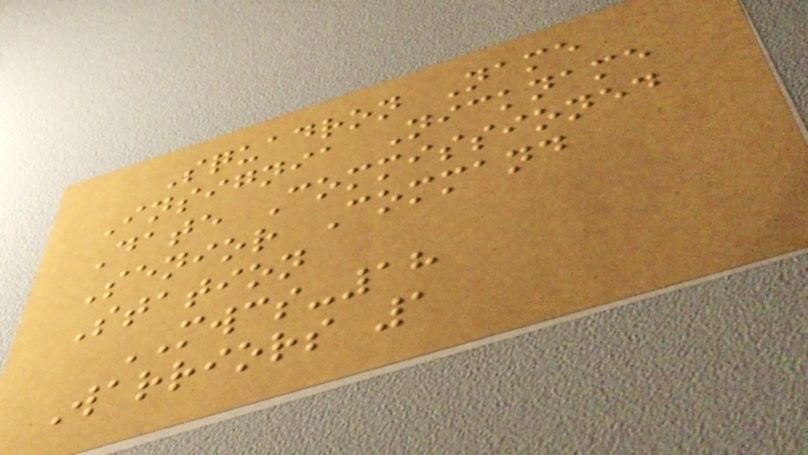Squadron Name
Insignia Nickname
Date Commissioned
Senior Command
Station
MWCS-18
Warriors 1
